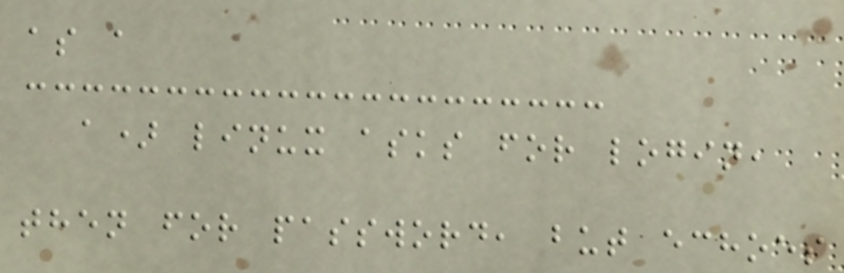as a
a) linux asks for login,
then for password, but echoes
